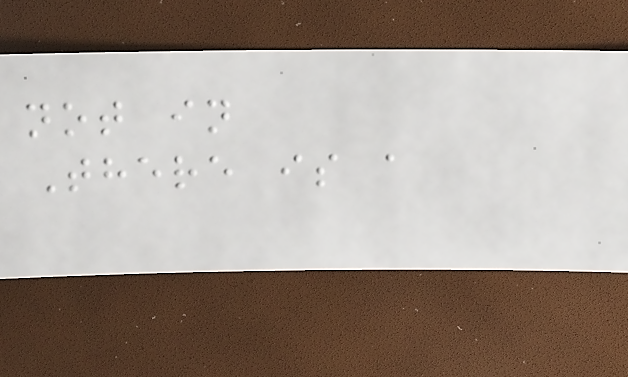not in
There is a
